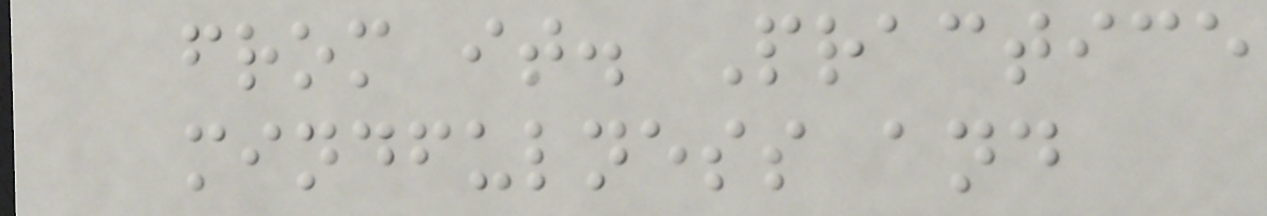from it. Practice
mindfulness and
